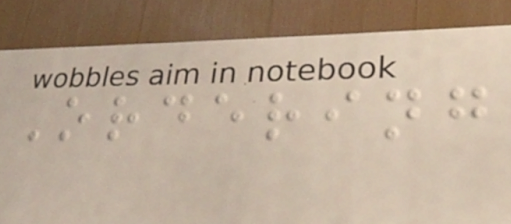Ordering
